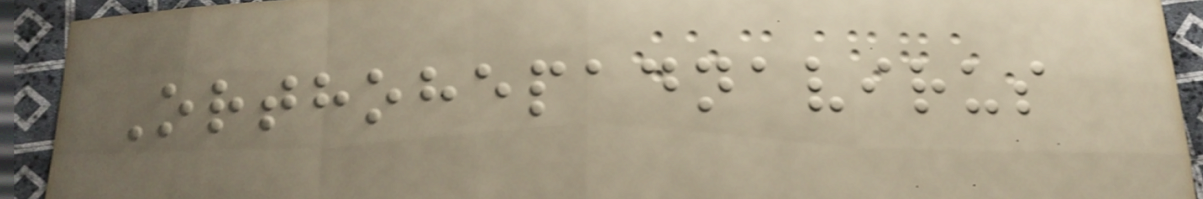Orthohepadnavirus
